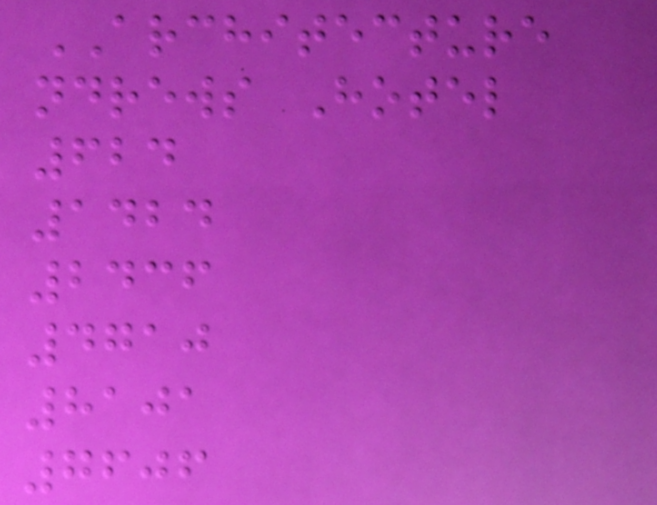ARCHITECTURE
ndrews Hotel
624
1424
2436
4710
8101
7606
